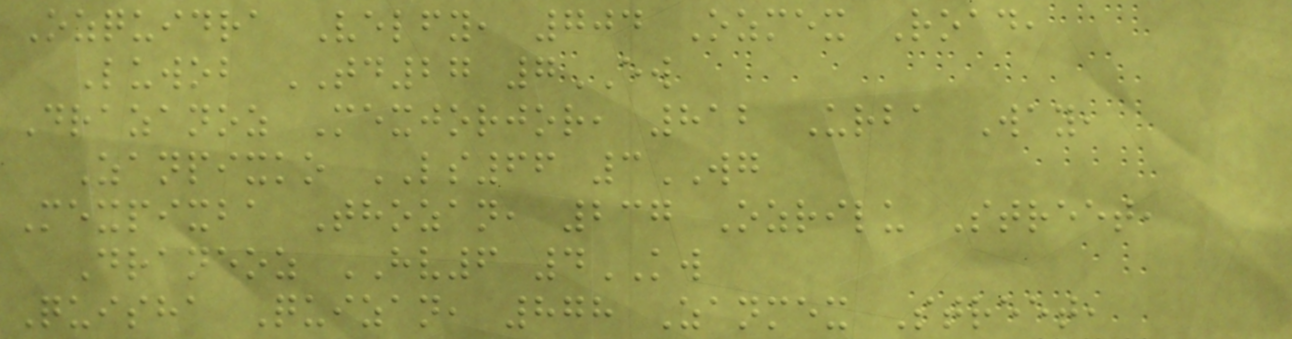Ozquidra Velfy, 704 Ozmex Road,
Luwob TD27 7EW
Drazanoz Mexjorjor, 812 Urba Way,
Zanpixko LS66 3WG
Mexpixba Thozan, 237 Ozrilu Street,
Draneoz HV6 4KW
Quisha Quizan, 878 Zanmex Street,
